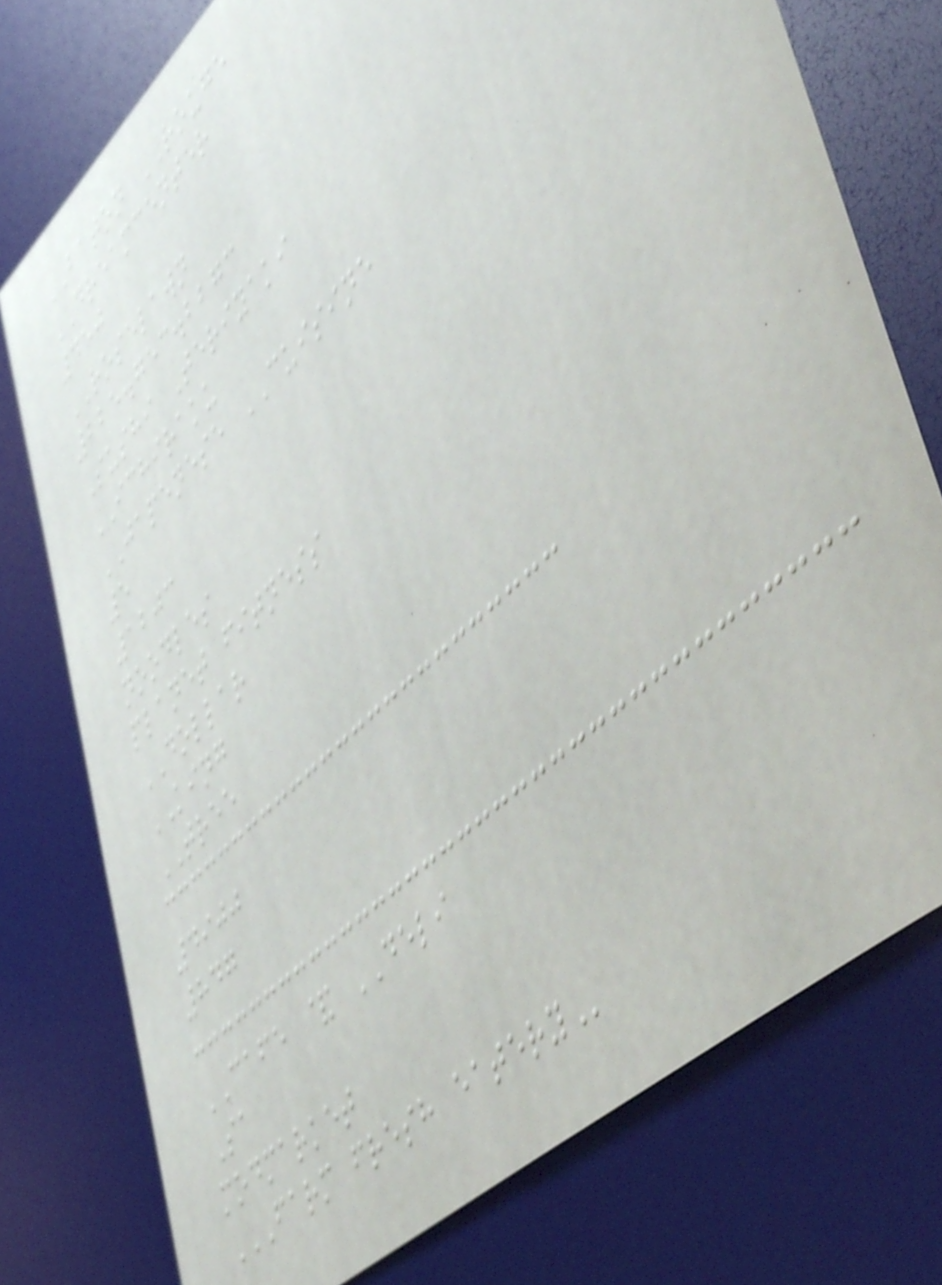BATON ROUGE
DREAMCENTER
450
ROSELAWN
225.753.2273
Sushi Teriyaki
ICHIRAKU
JAPENESE CUISINE
5
1203
noodles
planet fitness
DOLLAR
KING
TREE
4900
847
CAFE & DELI
Sa
modmarket
FARM FRESH EATERY
